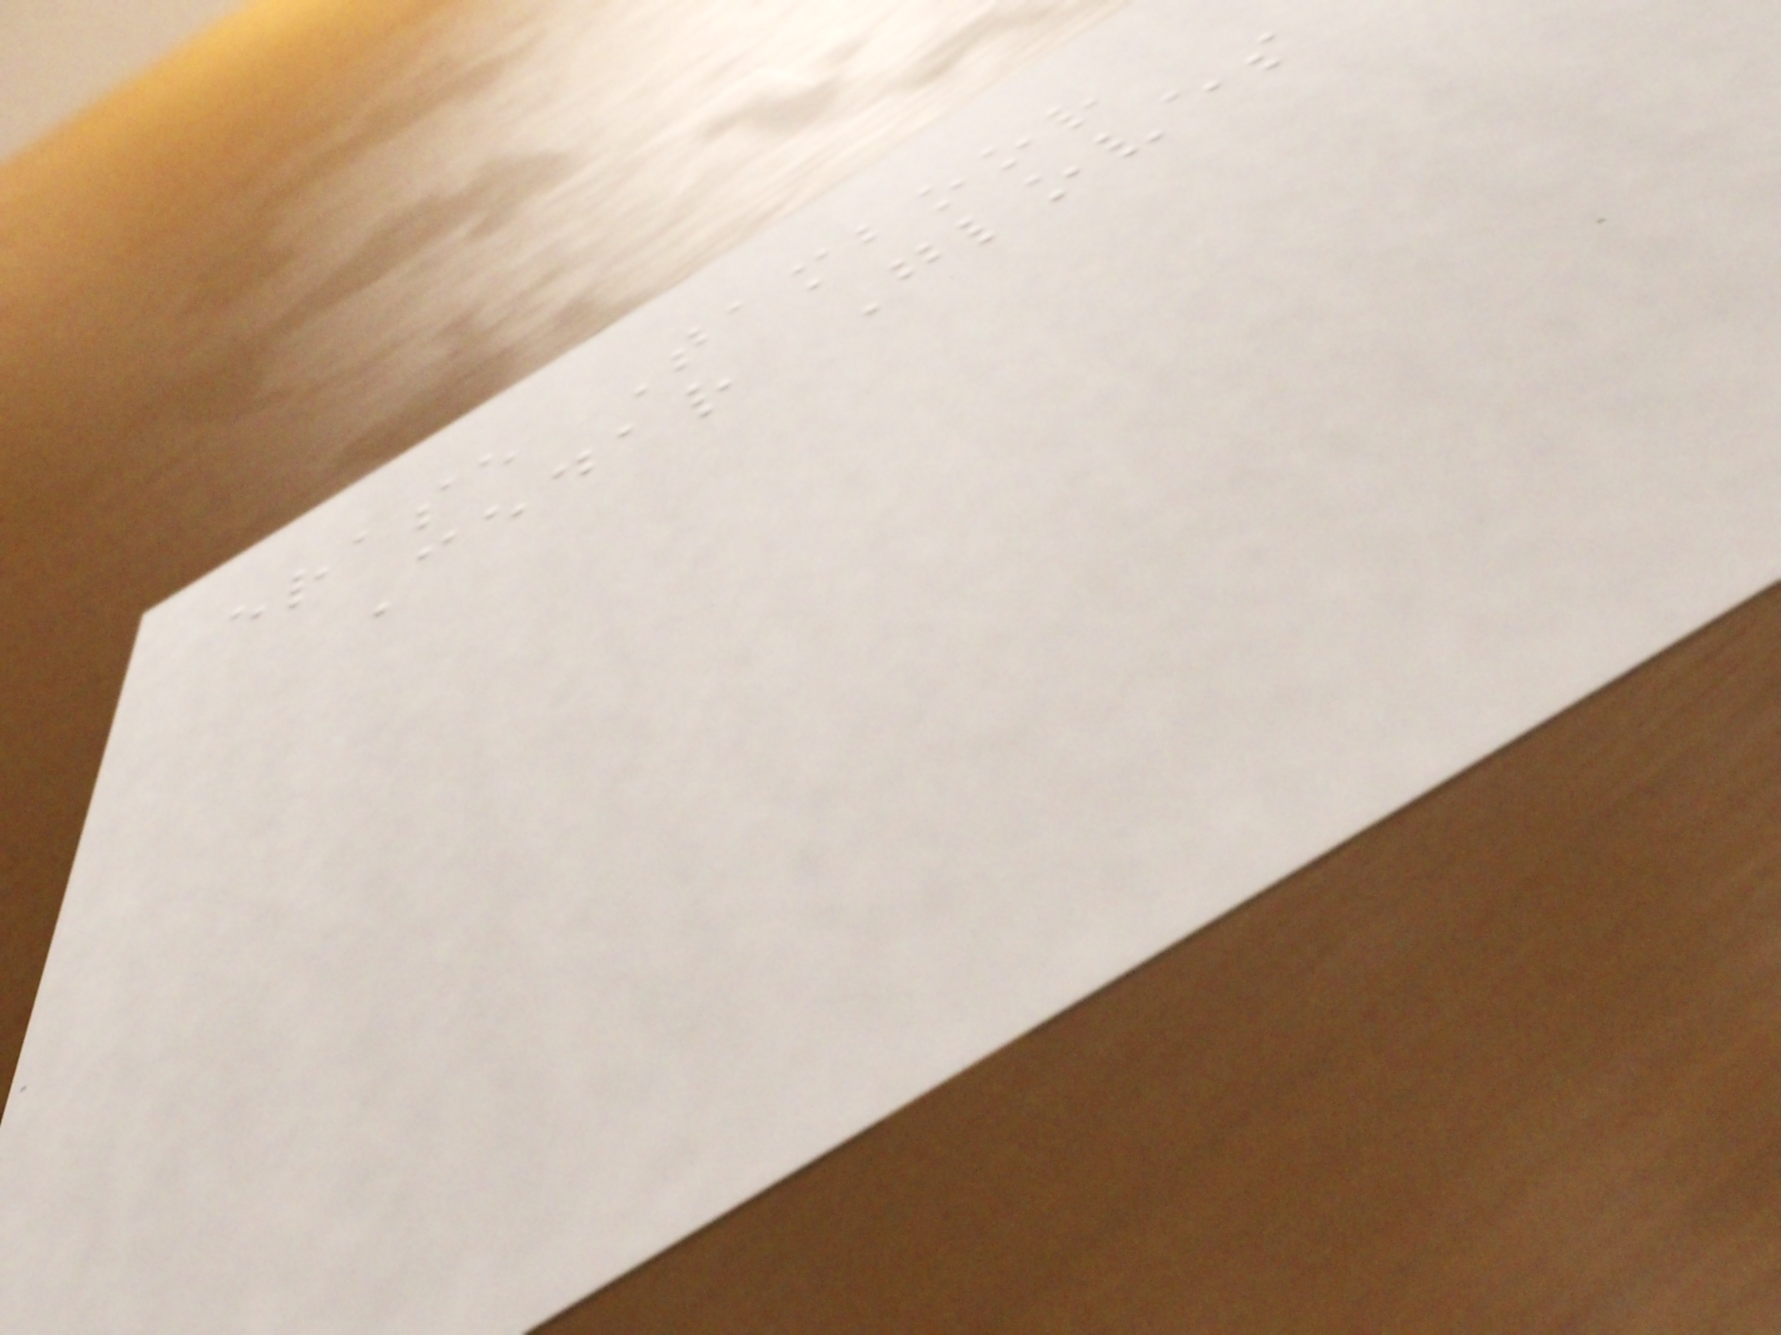erase Tamboor
Cedar Gloves
